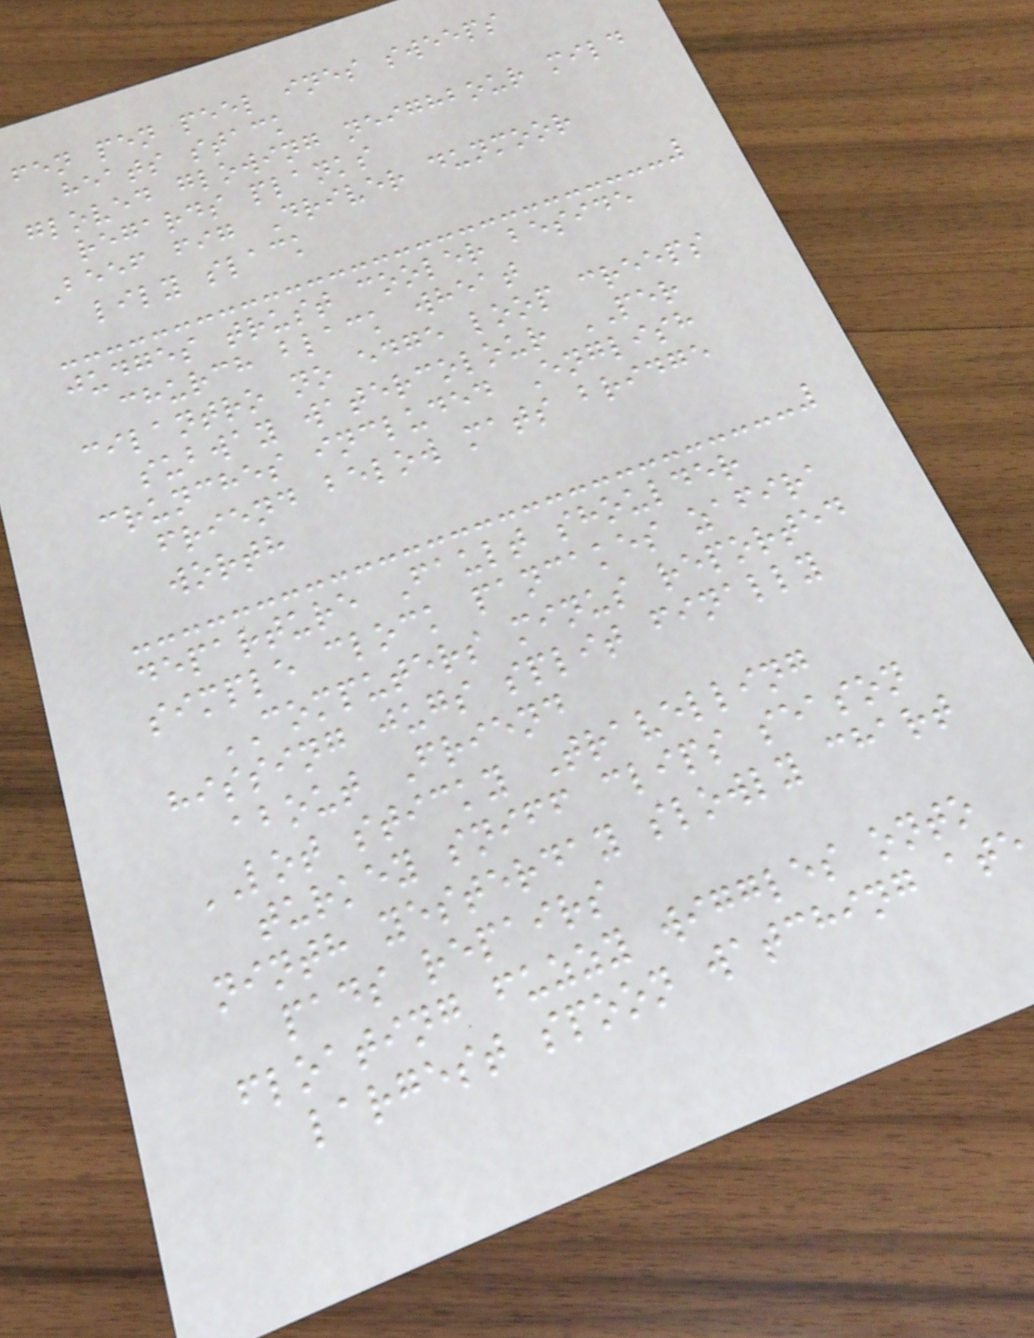fen pen peel ines sweeps
heats stack
gloved glowing neighbour mild
regards planks
Beef fig Driver dunmoor
lily slack
judges trust cooler beside
church black wheat
cilantro no edge loop creeps
subway watercolour PER
crunches included English
friend below mats bridge
worth
departure Fault shoulder
simple clock pancakes zafira
COMPUTERS minus reported
hissing jugs split finally
about Friend
LOT sticky Travelling
turkey sniff clips season
ninth yesterday slowly chart
pads repairs
floating fuzzy wiggles onto
largest spoon watching ate
